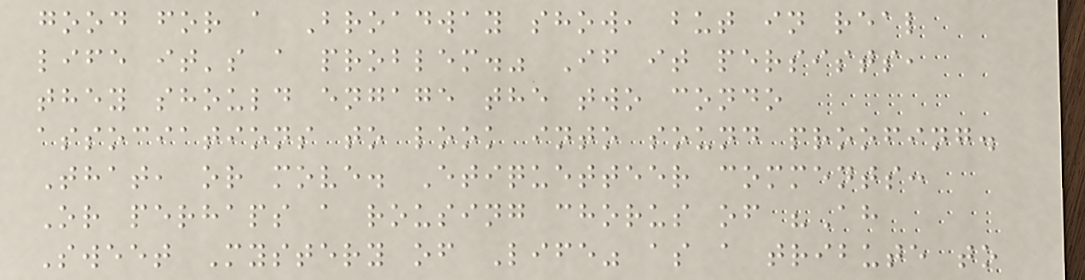good for a Broadway show, but in real
life it's a problem." If it persists,
they should engage the two condo
associations to look into sound proofing.
That, or move. Etiquetteer comments:
Or perhaps a rousing chorus of "Ah
Sweet Mystery of Life" as a tribute to
